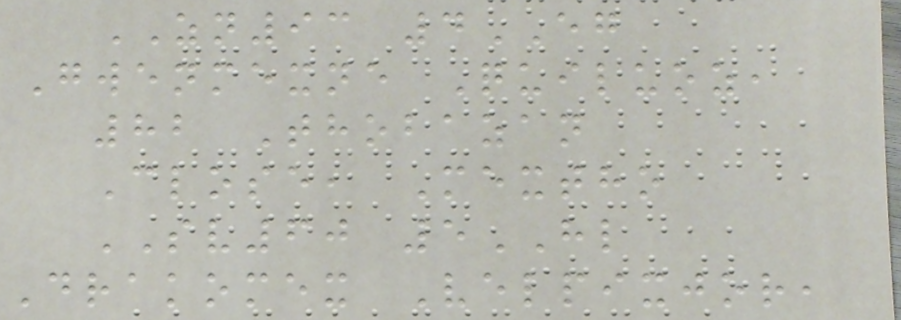ZN93 4EG
Gwenmexne Quiluoz,
82 Thobazan
Close, Mextho
SV60 5HL
Drakomex Velpixjor,
